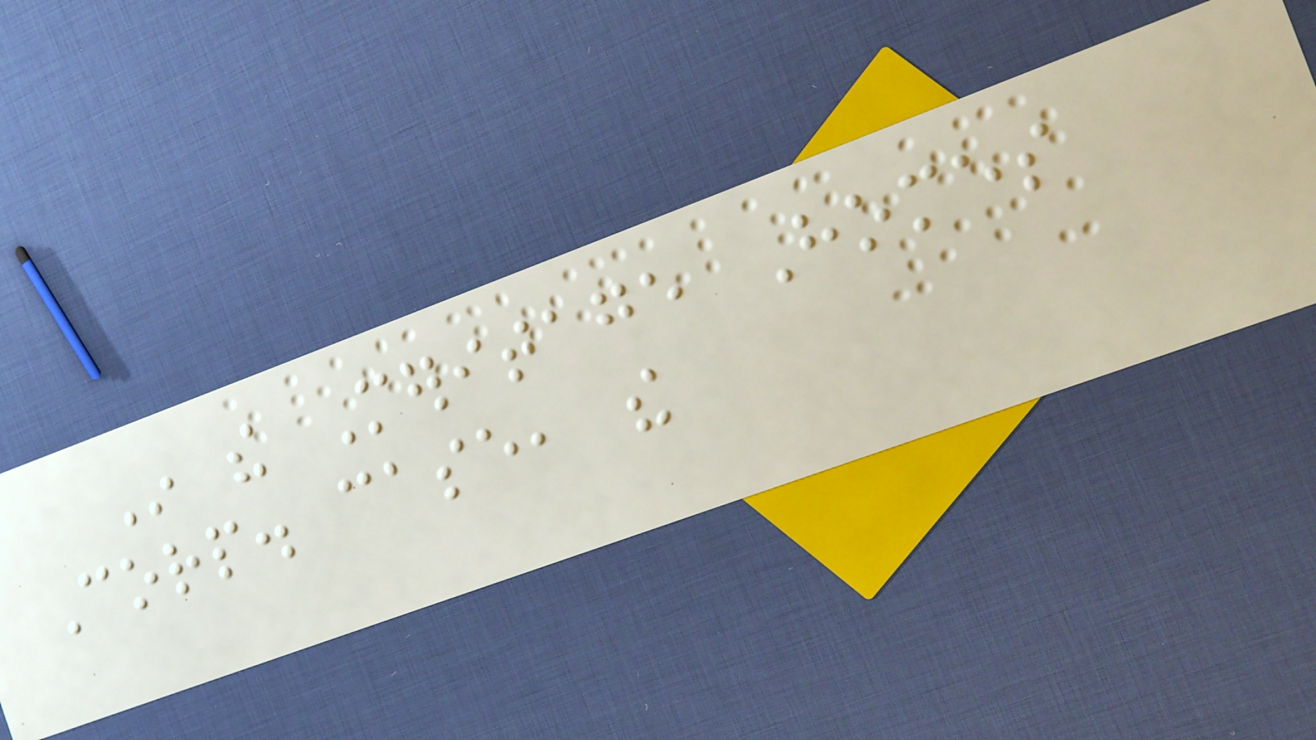In the Meritage Homes
Corp. case, the
